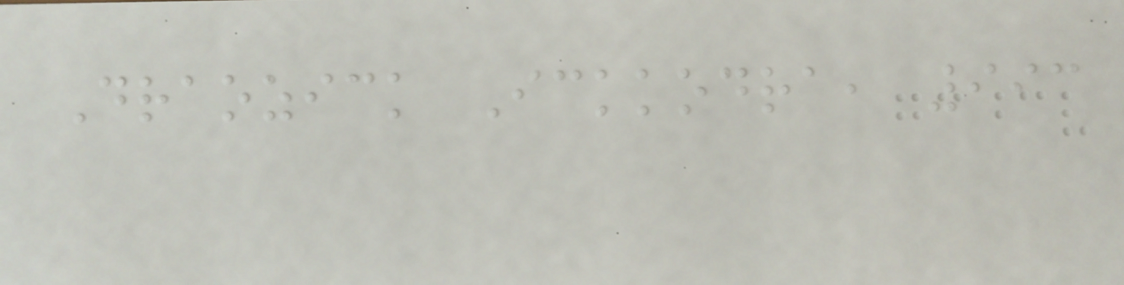Draozick Ickkodra, 993
